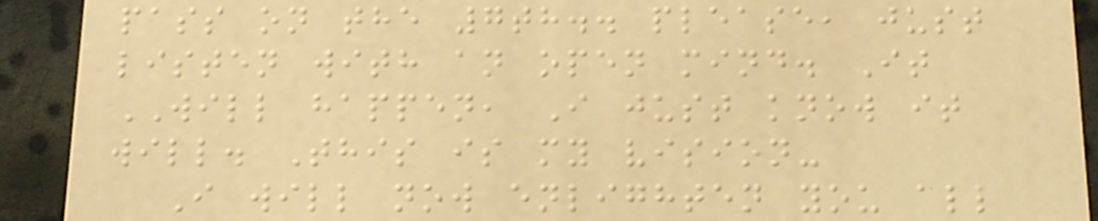pass on the 7th.. please, just
listen with an open mind. It
WILL happen, I just know it
will. This is my vision-
I will now enlighten you all
